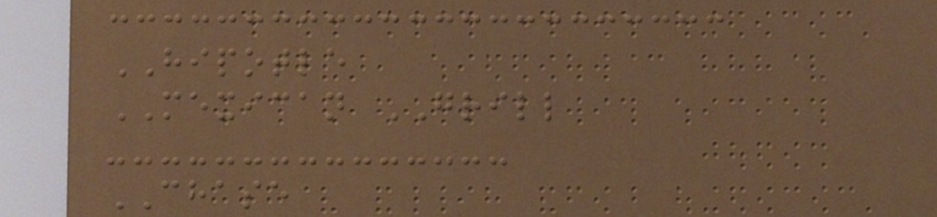HIPOTLE
MEXICAN GRILL
CHASE
